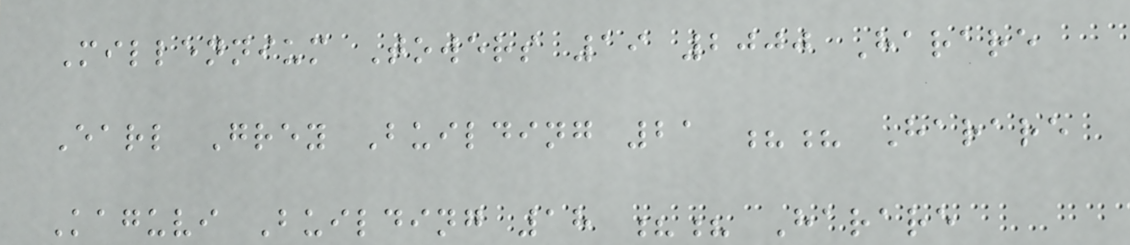Millennium Towers 19 2000 Harare
Earl Grey Building 21 ?? Harare
Kaguvi Building 18 ?? Harare
